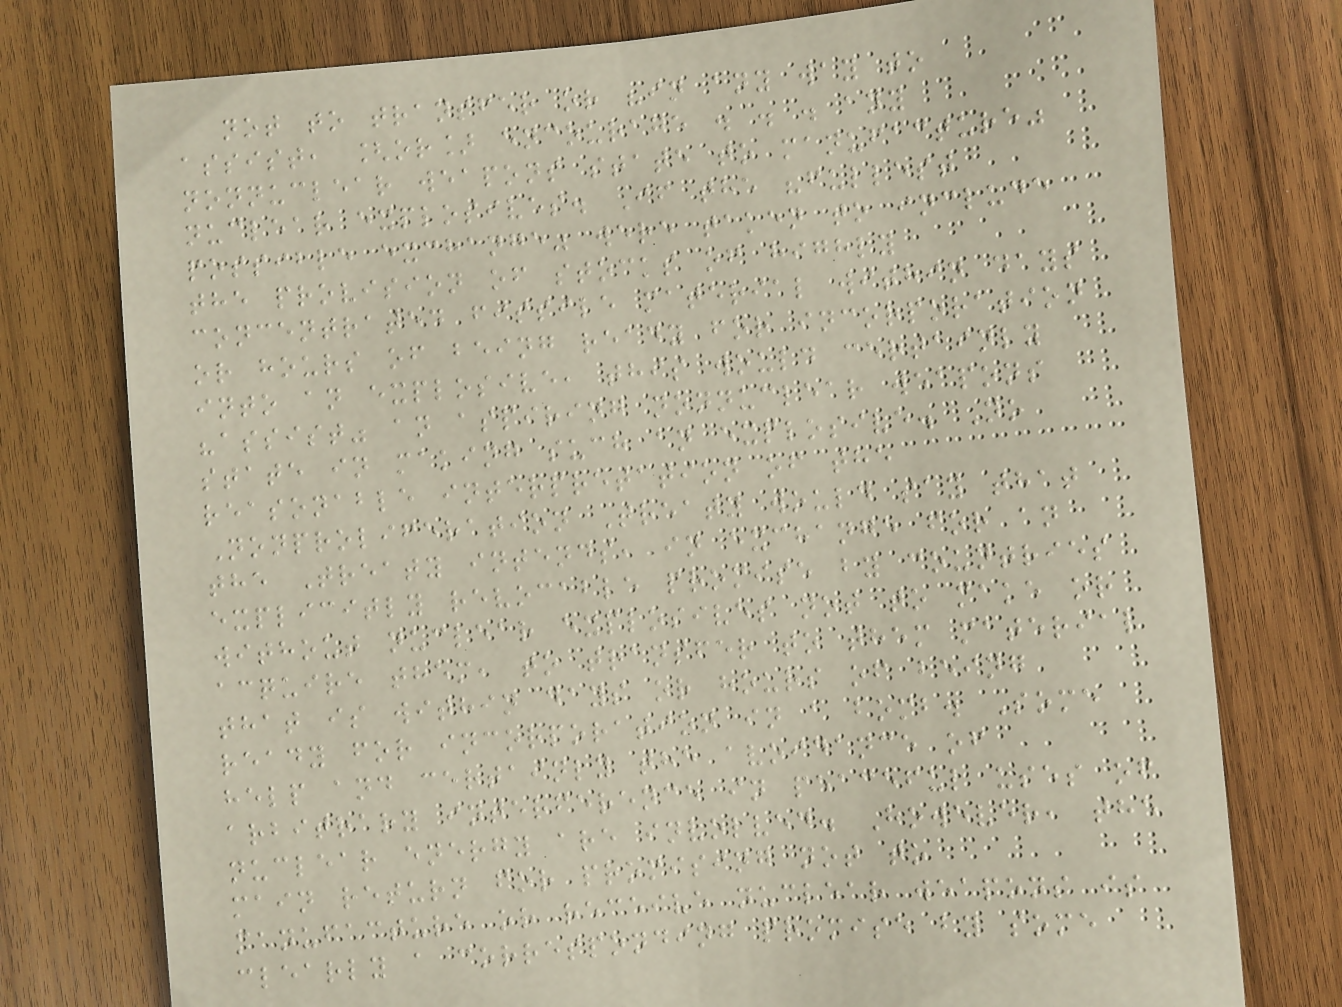not to transfer or "in any way to
assist, [or] encourage . . . any
nonnuclear weapons state to manufacture"
nuclear explosives. If the "fullest
possible exchange" were taken to include
the provision of stocks of highly
concentrated fissile material within days
or hours of being ready for incorporation
into an explosive, this would certainly
"assist" an aspiring nonnuclear weapons
state in making such an explosive. No
reasonable interpretation of the
Nonproliferation Treaty would say that
the Treaty intends, in exchange for an
explicitly revocable promise by countries
without nuclear explosives not to make or
acquire them, to transfer to them material
that is within days or hours of being
ready for incorporation in a bomb. Some
help and certainly the avoidance of
arbitrary interference in peaceful uses of
nuclear energy are involved. However, the
main return for promising not to
manufacture or receive nuclear weapons is
clearly a corresponding promise by some
